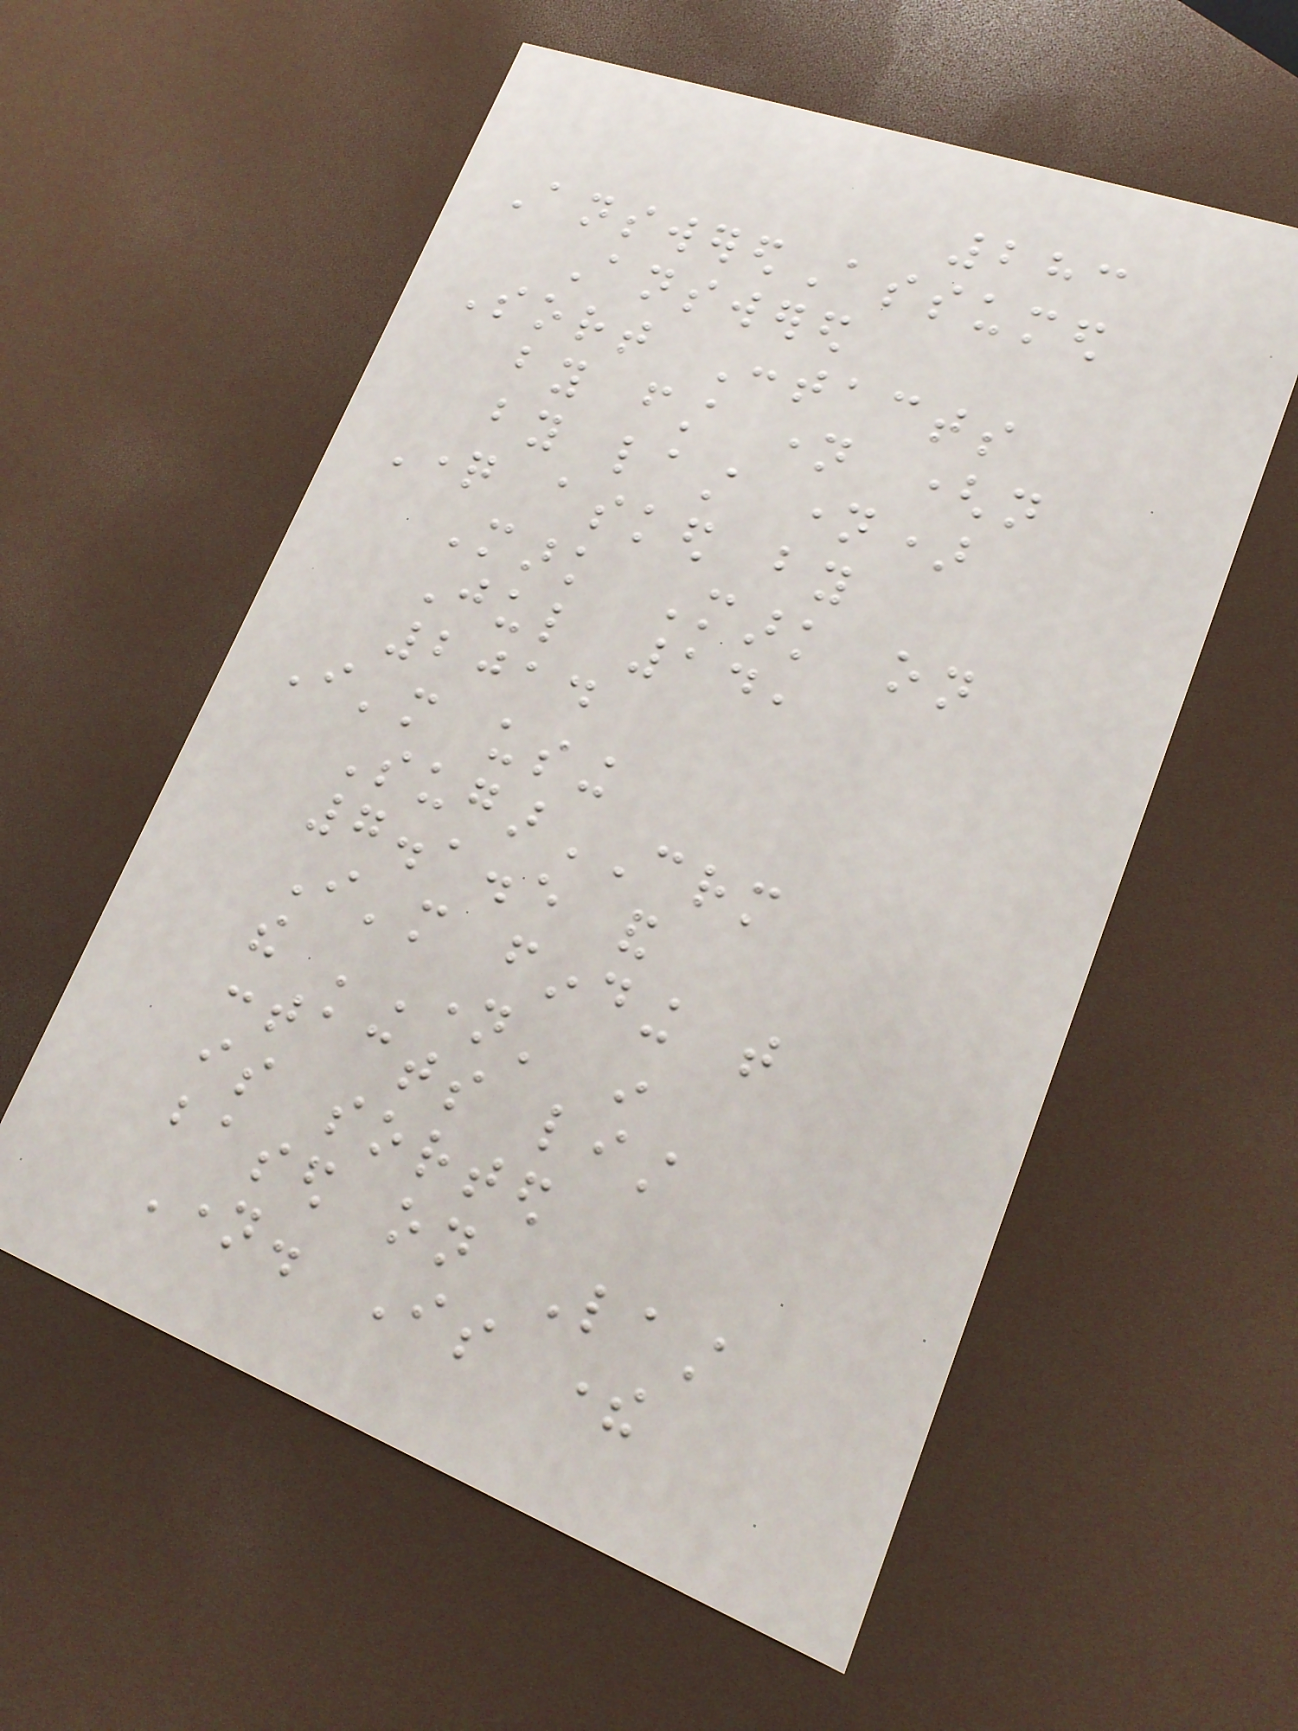283
AnsweredAssumed
Answered
Sort Contacts
by first name (not
by last name)
Question asked by
Mark Mark on
Jul 14,
2014
I'm using
SugarCRM
7.1.5 and
I'm finding that
the 'Name' in
contacts list
is sorted
based on Last
Name. Is there
